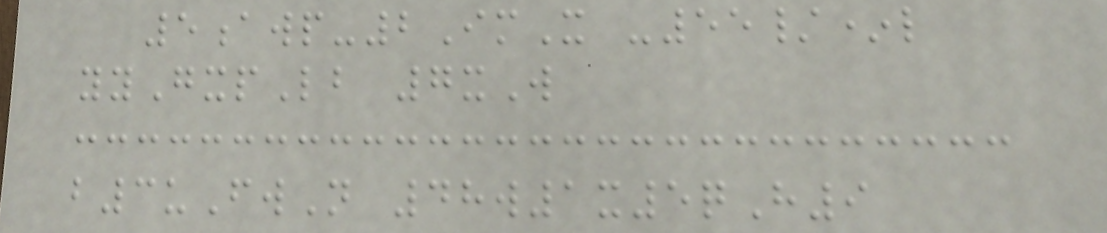5awp-2ImX -55/*l
yyGxpLb 7xW
b3uFwN 48w1x5qH9
